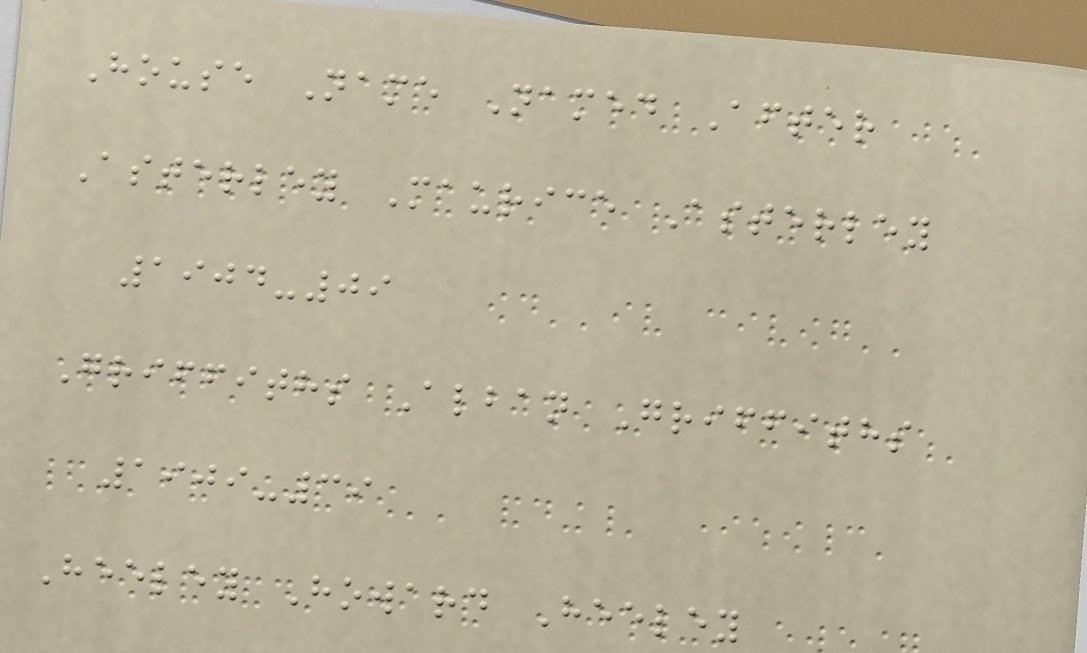House Name Named After
Asterley Maurice Asterley
1904-09
Griffiths Alban Griffiths
1909-39
Heeley Howard Heeley
